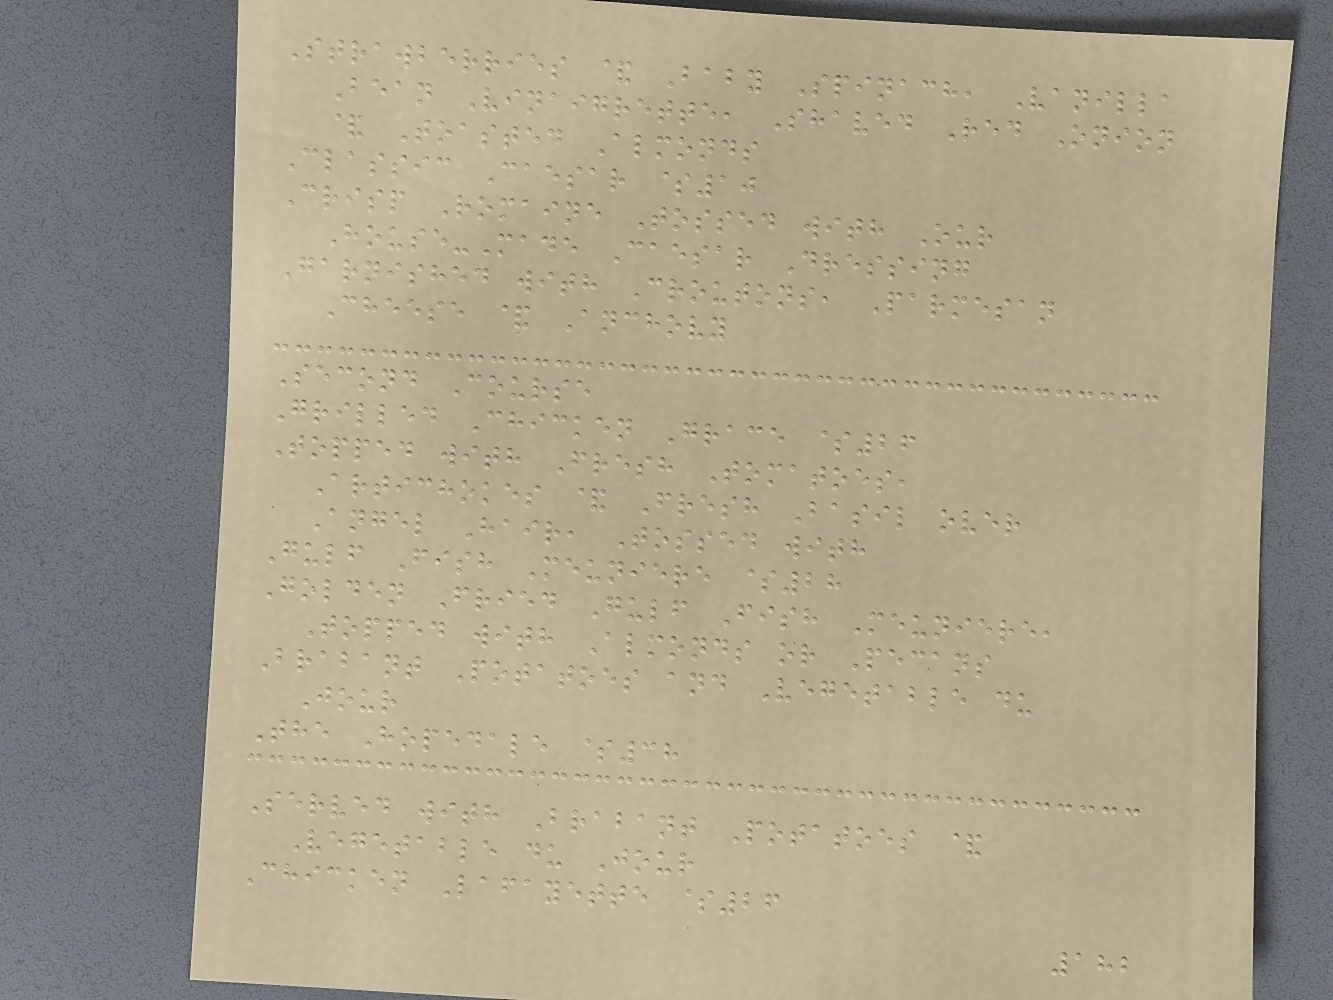Strawberries & Baby Spinach, Vanilla
Bean Vinaigrette, Shaved Red Onion
& Toasted Almonds
Classic Caesar $10
Crisp Romaine Tossed with Our
House-Made Caesar Dressing
Garnished with Croutons, Parmesan
Cheese & Anchovy
Second Course
Grilled Chicken Grace $26
Topped with Fresh Tomatoes,
Artichokes & Fresh Basil over
Angel Hair, Tossed with
Gulf Fish Meuniere $28
Golden Fried Gulf Fish Meuniere,
Topped with Almonds or Pecans
Brabant Potatoes and Vegetable du
Jour
The Hopedale $38
Served with Brabant Potatoes &
Vegetable du Jour
Chicken Lafayette $26
182
